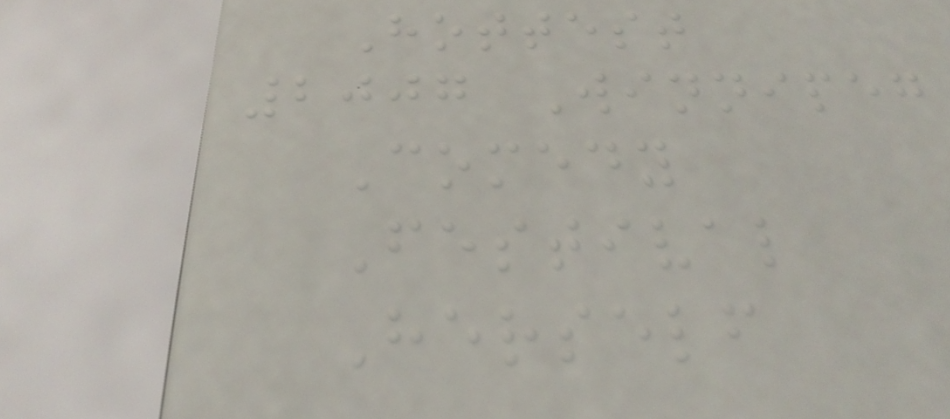Hottest
2007 Winnipeg
Comedy
Festival
Herself
